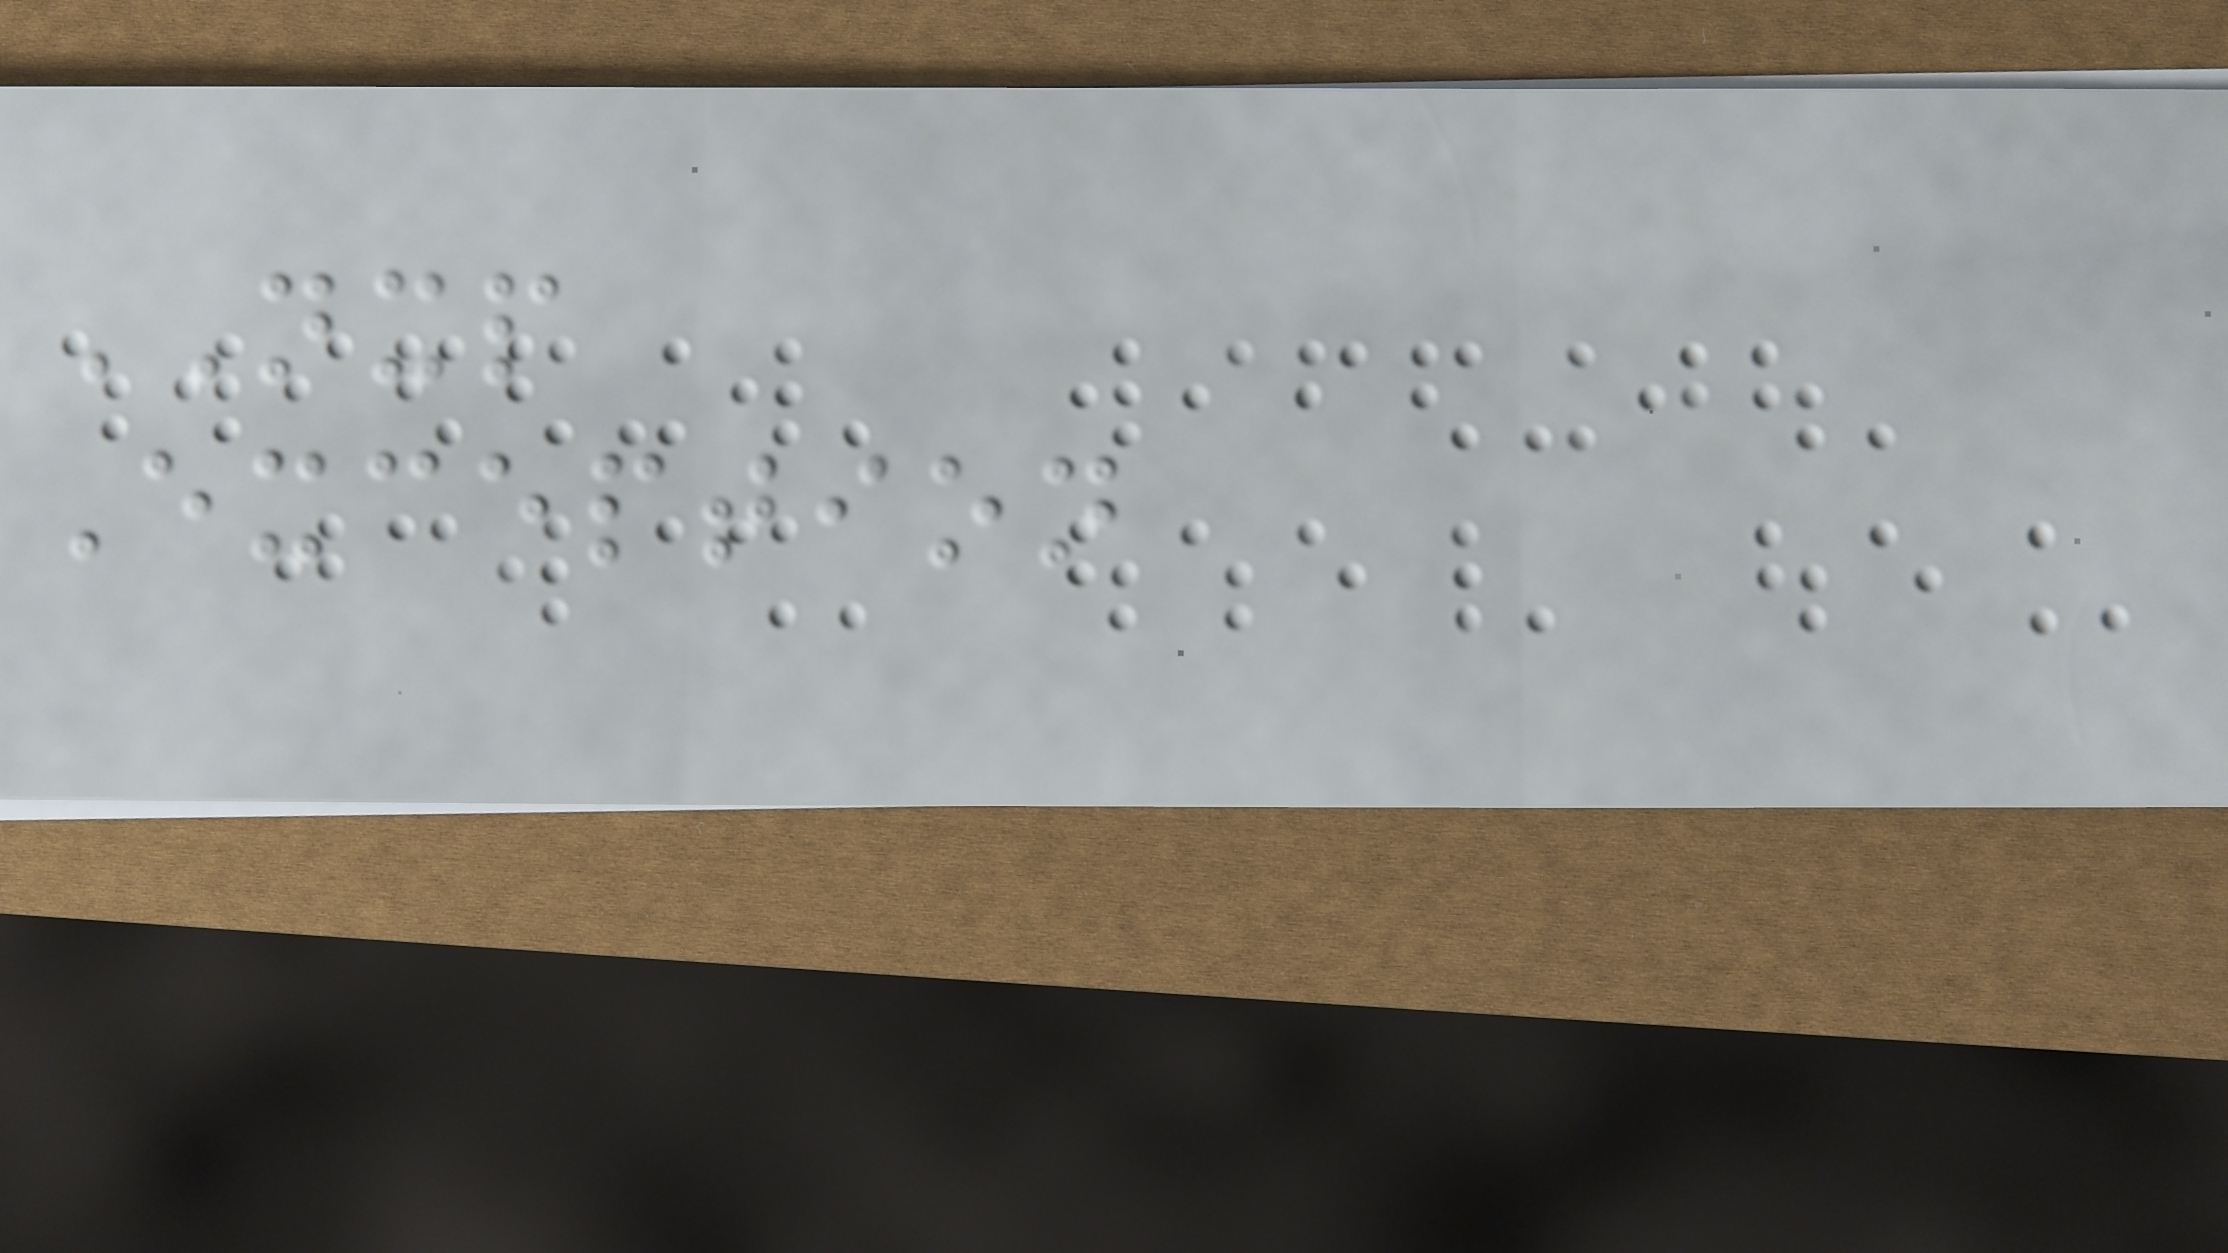NXP
Exception
